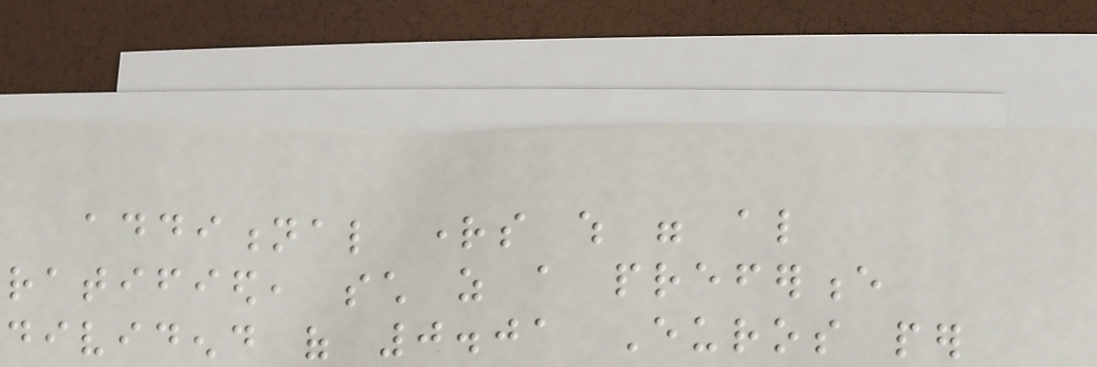additional rights which were also
ratified, such as a preference
dividend of 0.01 Euros per
